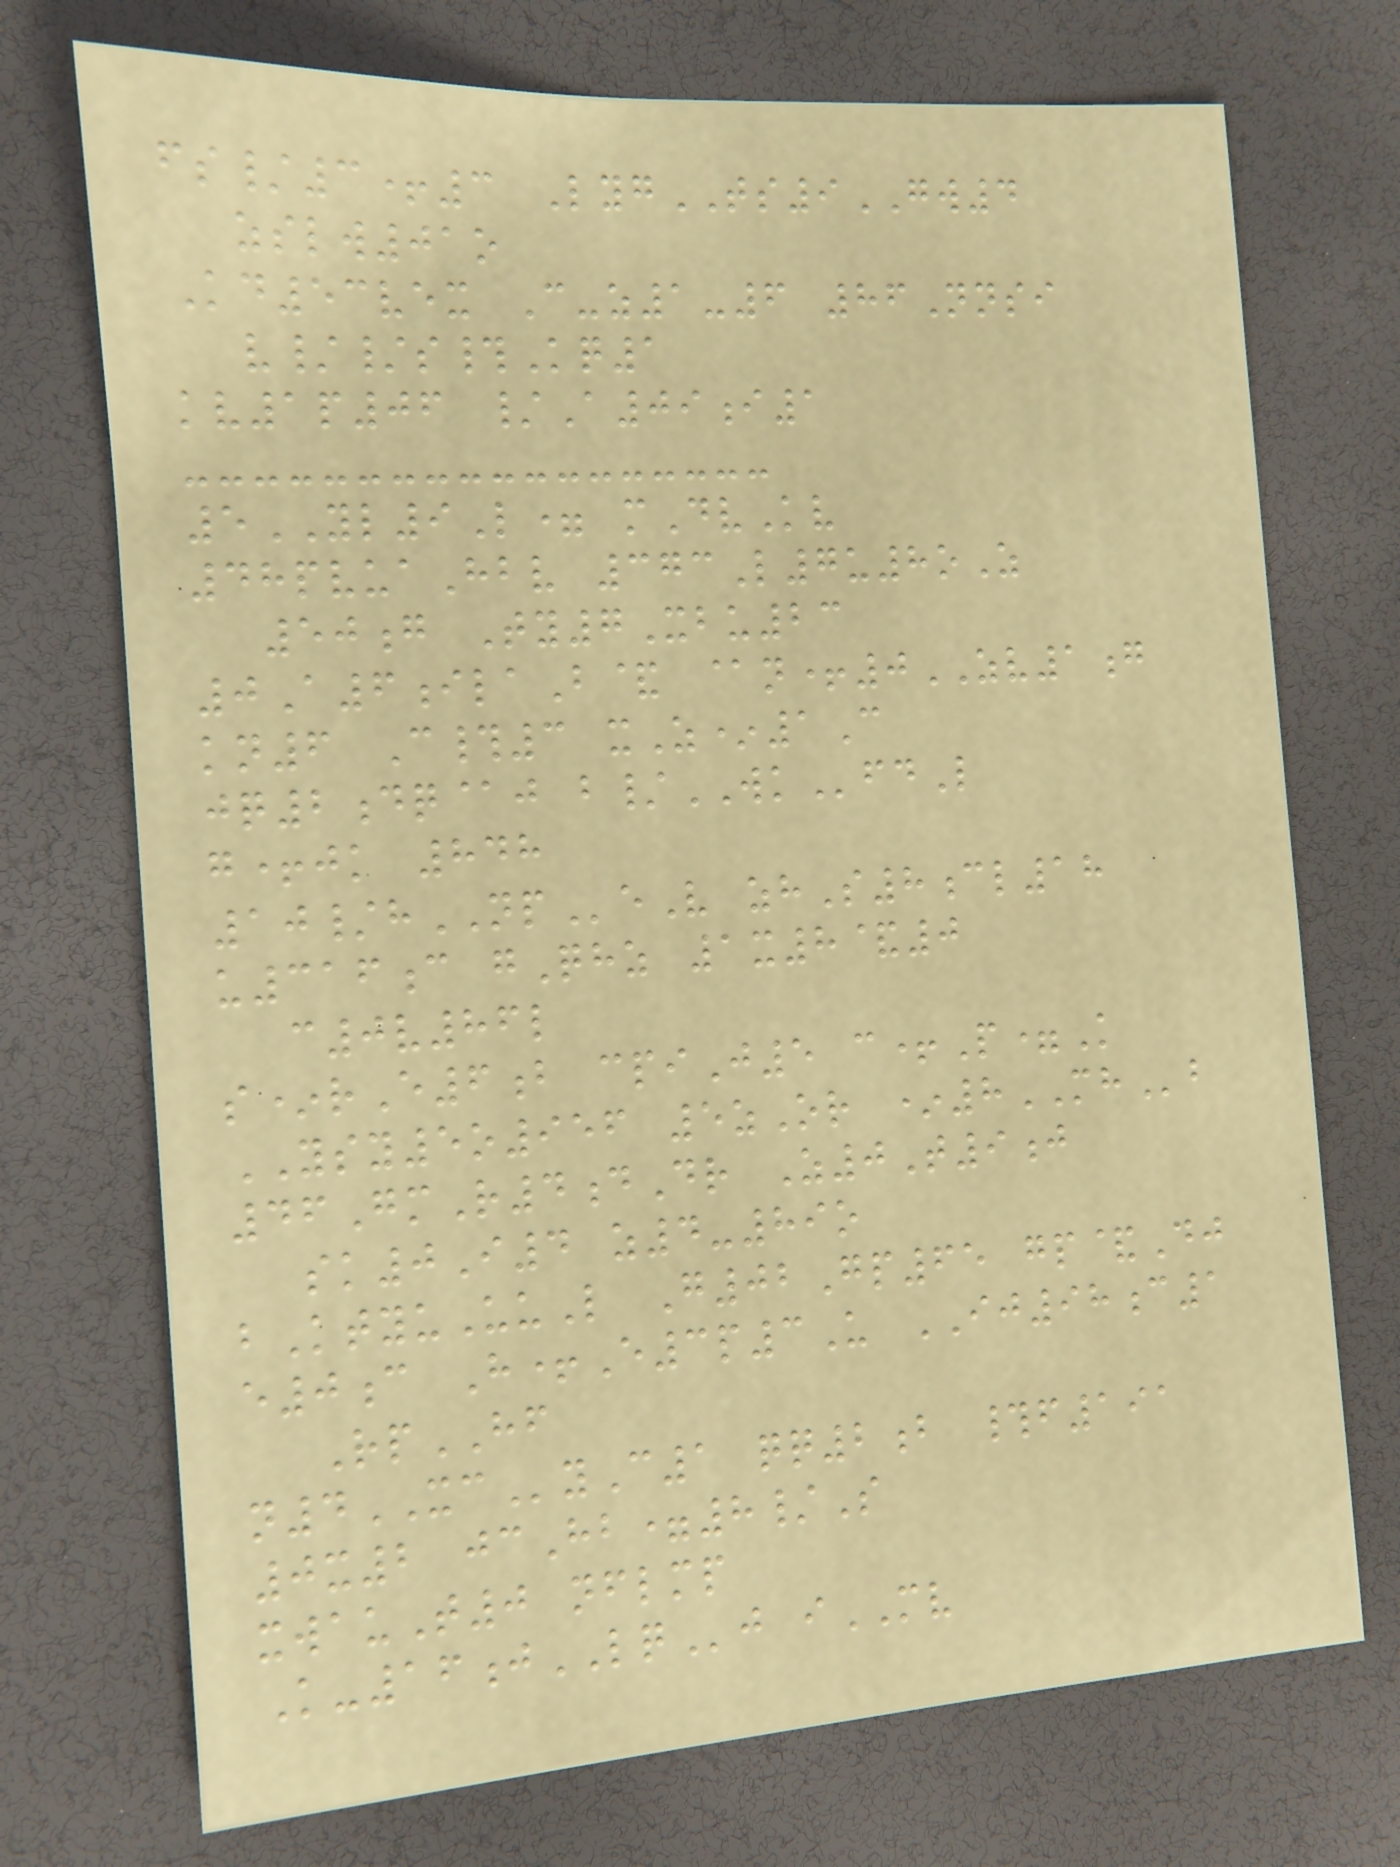fs/3+3 LygTS9GW4
zslw01o
Kd53vex C-z1-6 86Nnsi
v//s#Kq1
kv1p06 /A09i1
5YL9L= mDvKv
48pvuaHbv 373L7u8oZ
50g Ty7Xbu23
0A6ilaB& @n+0ZV1g
kn6 C#3 xZ*1C
jq2dq@j b/WKfdL
g+jk 848
10/hNPeV zhS8cl18
u316c gQhz 1x8&0
c0v86l
s*rE6b cpiJ5 c+P=K
YSY5o956 5zOr *8MHb
46GmR4dDr Z0T9j
sk0I4 z4-89o
bKtyuUuL G02Gp65 gp&Dj
e0c H+E3p3U IJ98c1
RpHF
n4XCyC1 qq2b #f191
0x2 jcHb=8/S
xwauT0 nflmp
K-16jLQj iMV
